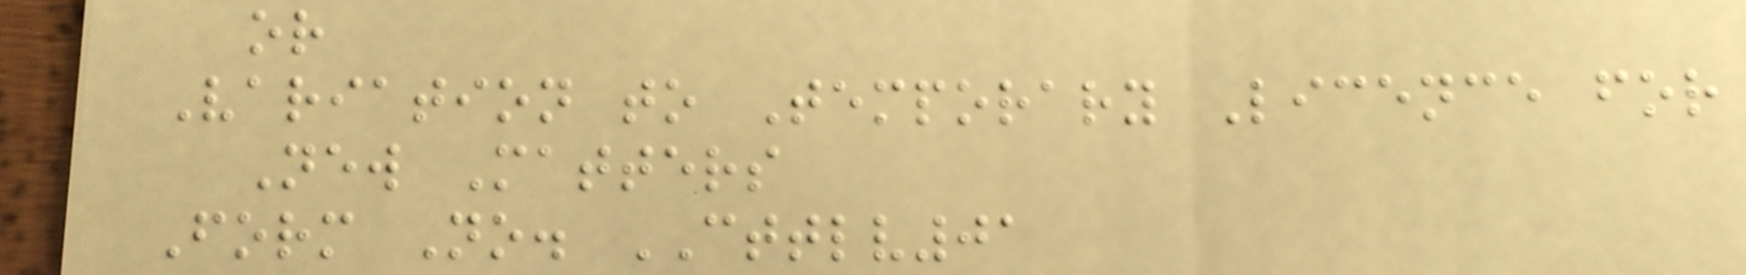or
Variation to Temporary Licence for
New Matters
Form No. CTTLV01
